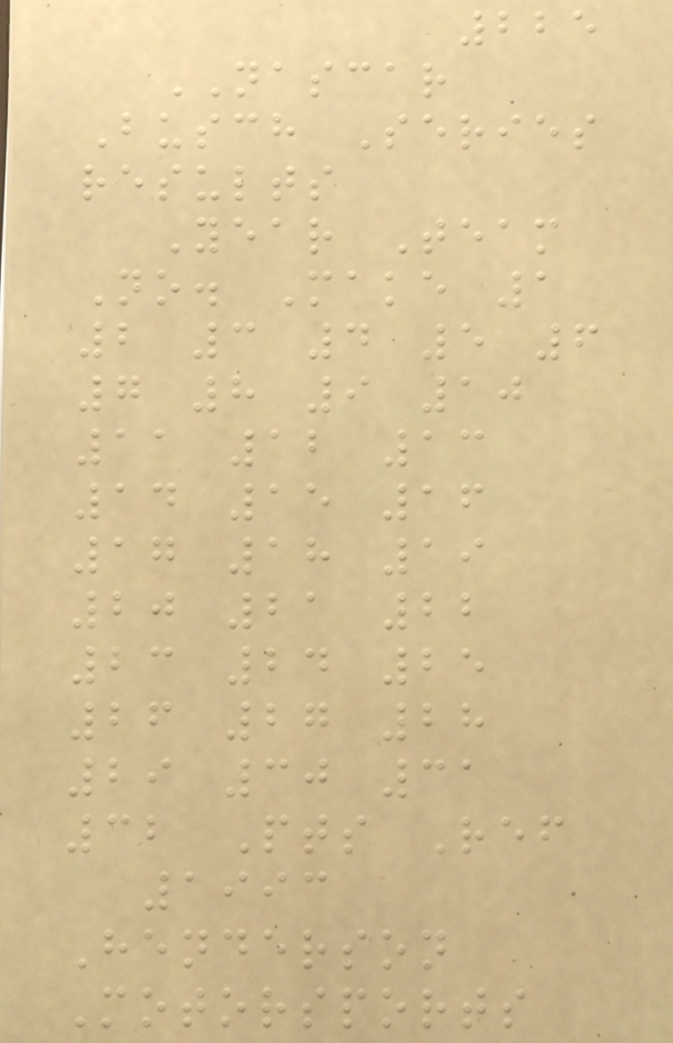225
NASCAR
Busch Series
results
Year Team
No. Make 1
2 3 4 5 6
7 8 9 10
11 12 13
14 15 16
17 18 19
20 21 22
23 24 25
26 27 28
29 30 31
32 Pts Ref
1993
Henderson
Motorsports
